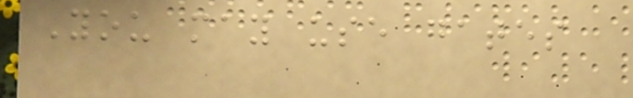You may use gates
